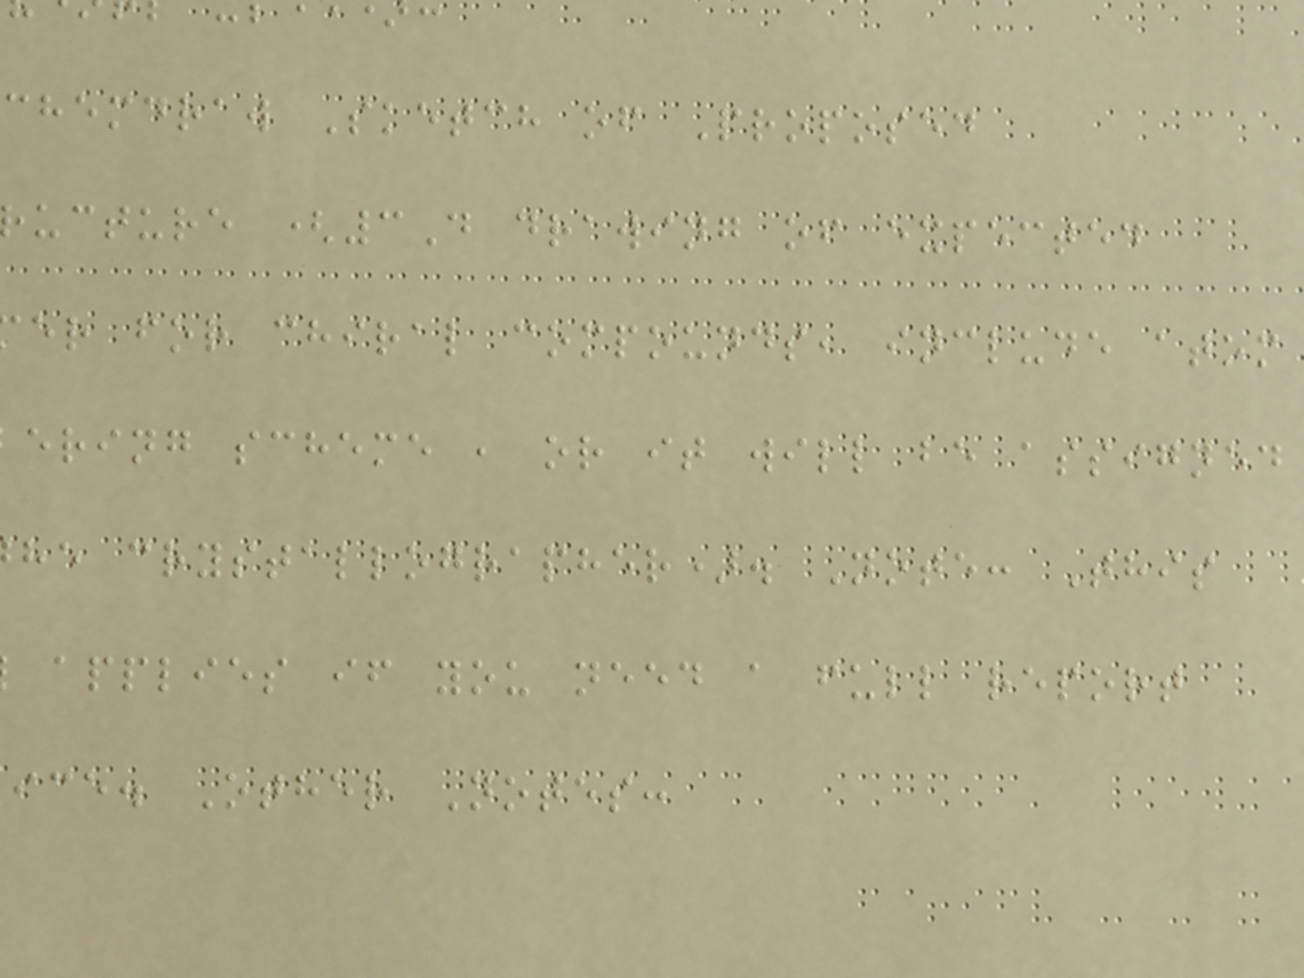chemdraw Sketch of Proposed
ucture (3D drawing of expected
er for chiral compounds, include atom
ering scheme , or it will be assigned
he crystallographer). Note: This
applies if you need a full report
ice. Other Notes:
